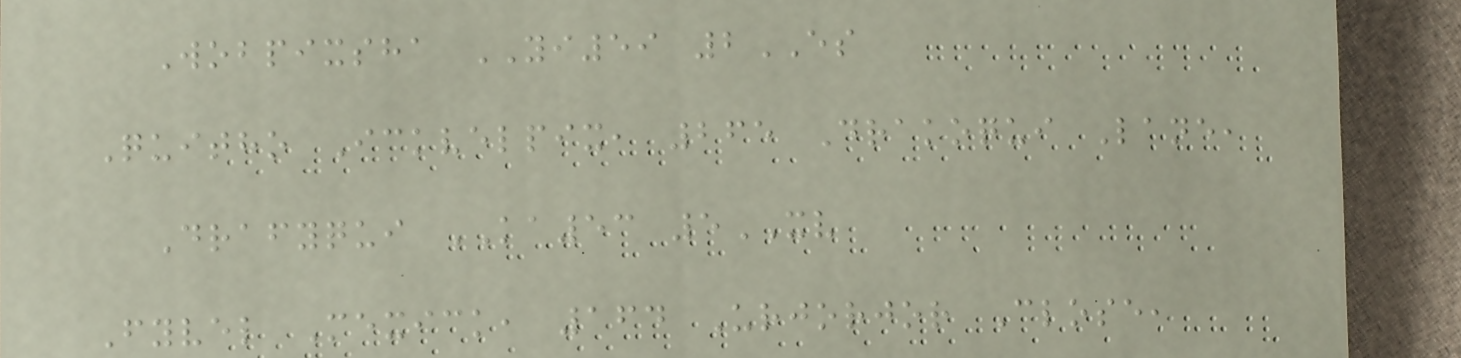Wobpixsha YI59 2ES
Quitho Ickvelpix, 265 Drakoqui Lane,
Drafyqui KA53 5XV
Fyvel Mexick, 164 Urjorjor Close,
